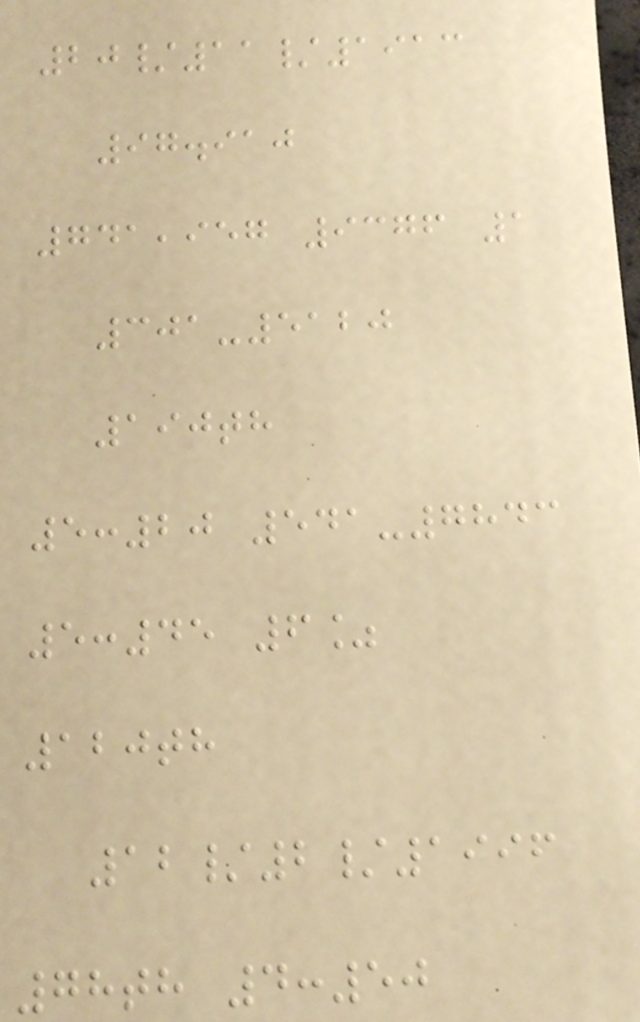20/11/1913
97.910
741,957 9376 1
301-5120
190th
5:20 541-7843
5:45 6%
120th
12/2/1996
78th 4:50
